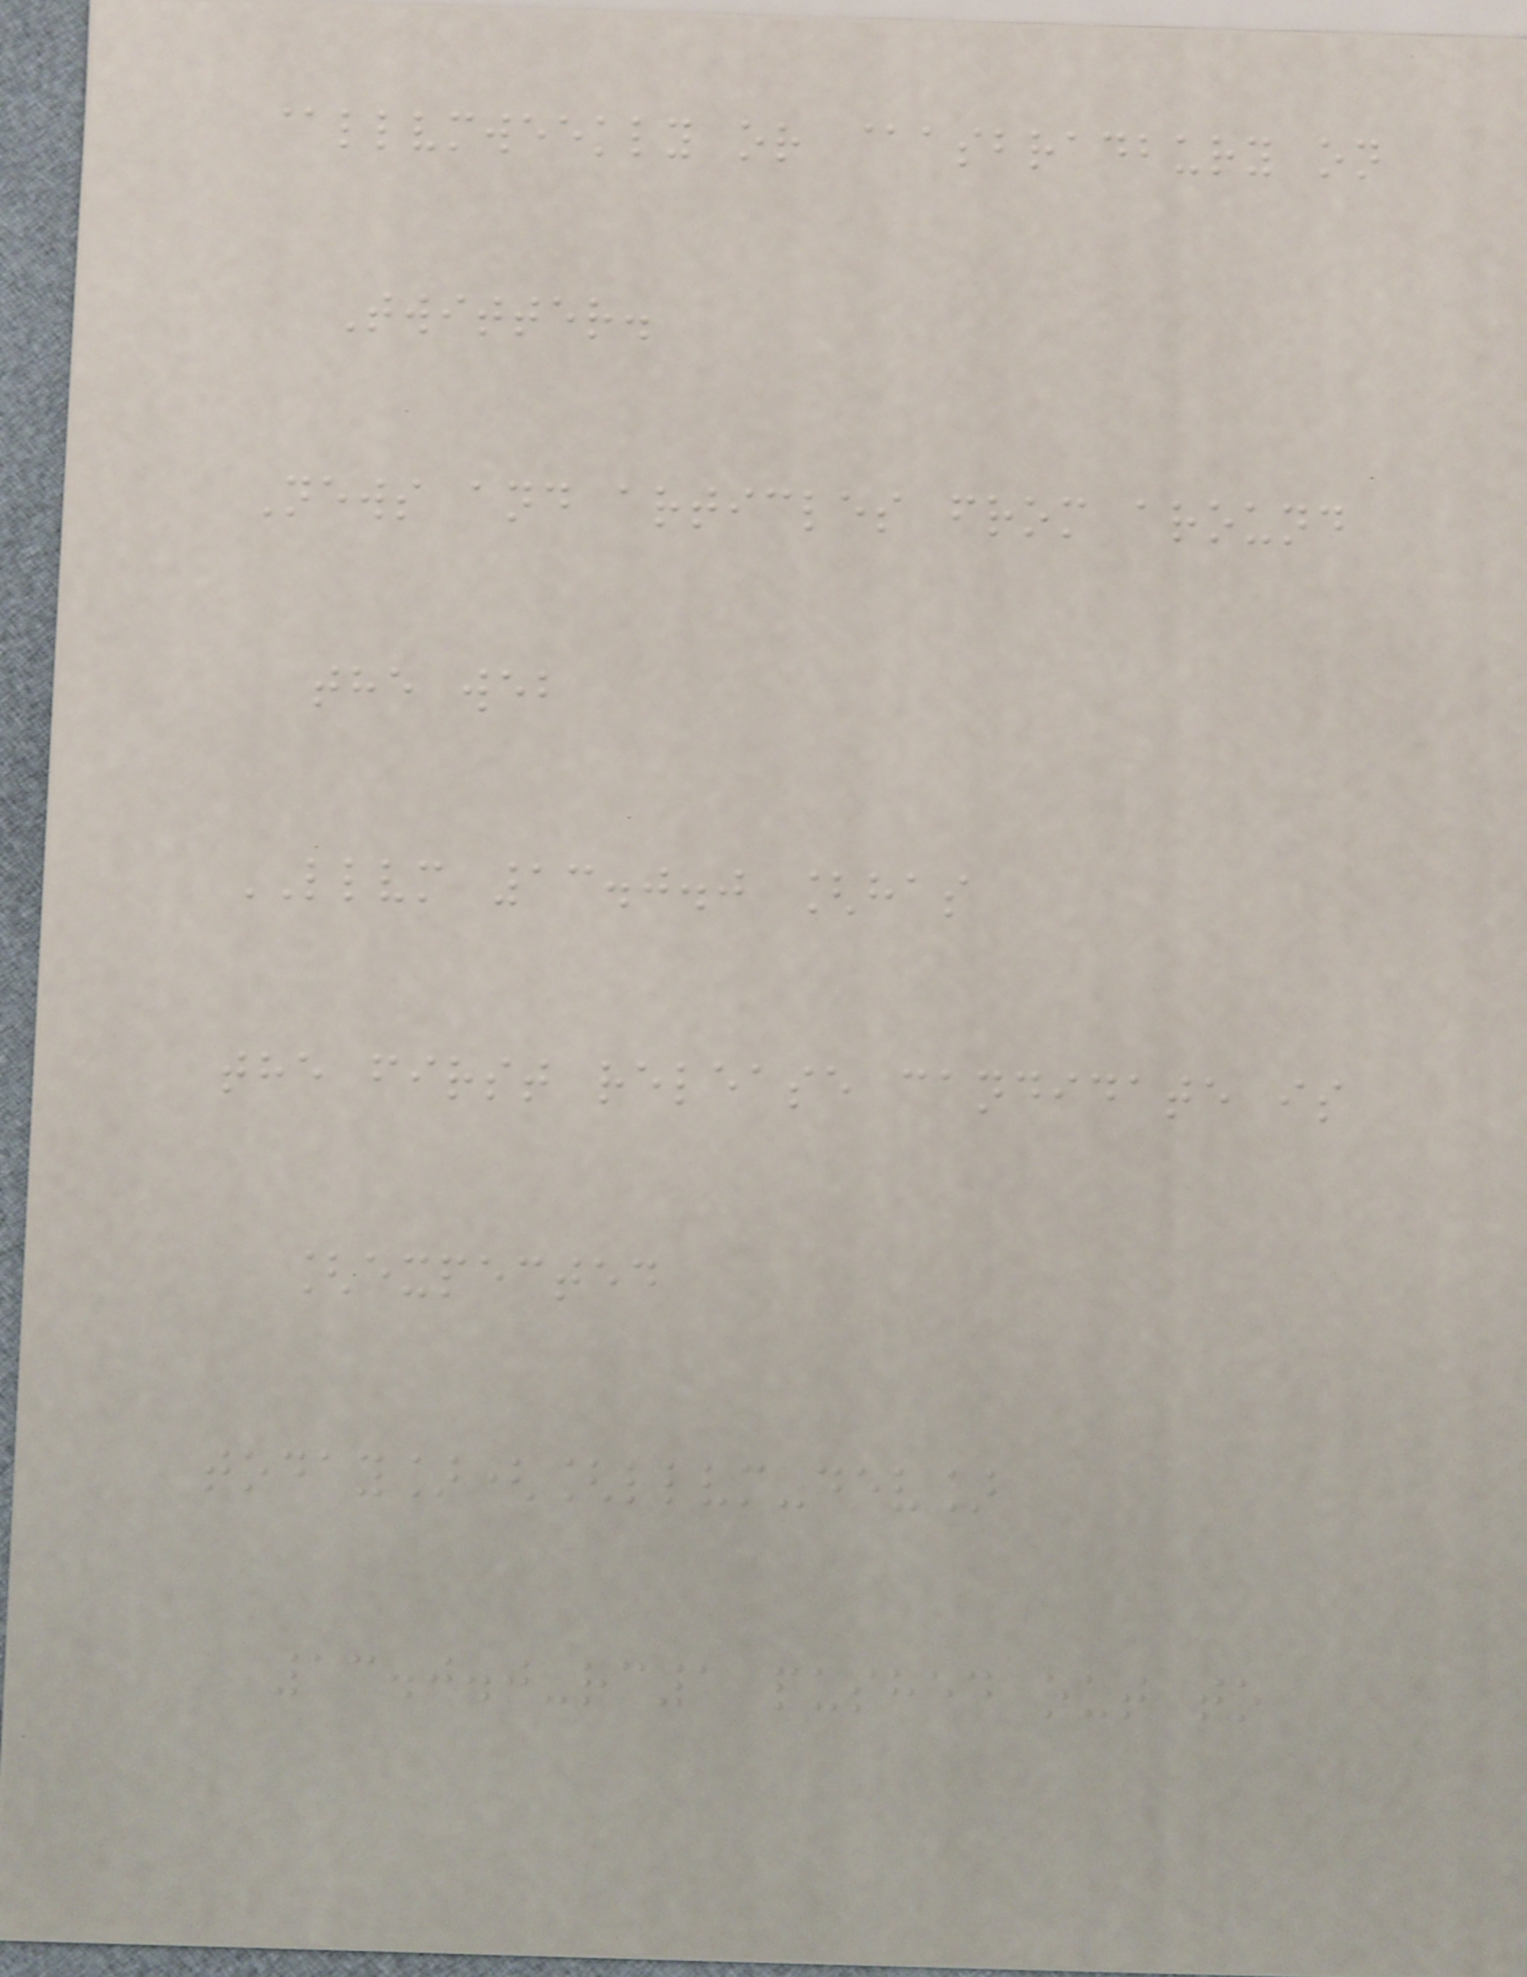@llvmweekly or @asbradbury on
Twitter.
News and articles from around
the web
LLVM 13.0.0 [has
the first release candidate is
[expected
today]([llvm-dev]
13.0.0-rc1 pushed out to
